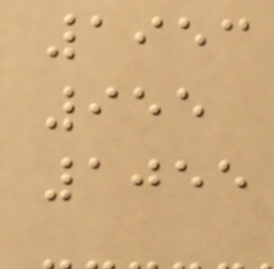1953
955
1055
